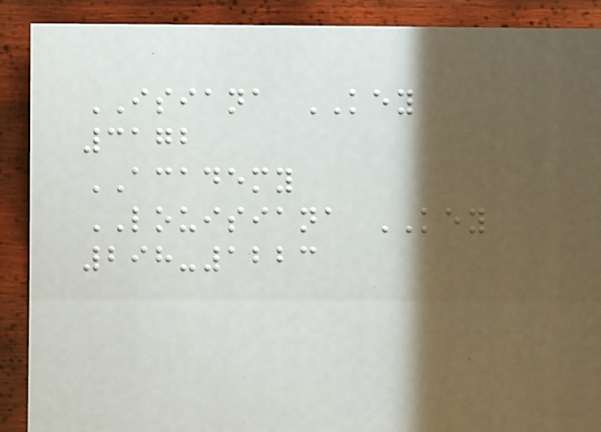ISIANA KEY
3172
ACADEMY
LOUISIANA KEY
298-1223
